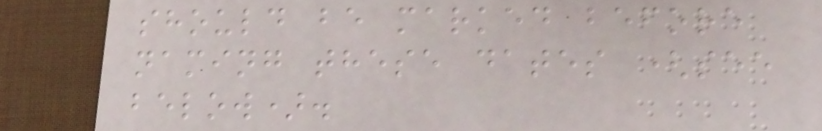should be marked before
naming these dates (see
below).
